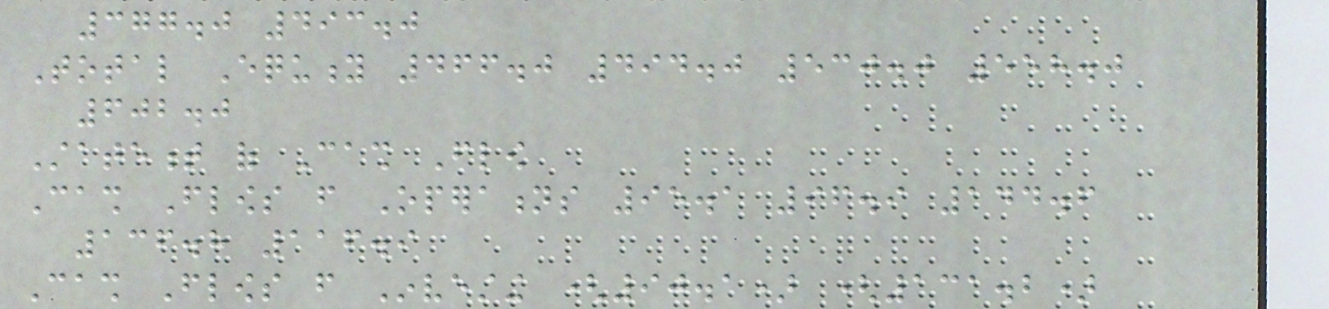377.0 493.0
Total Equity 466.0 494.0 530.0 558.0
602.0
Statement of Cash Flow
Cash Flows from Operations 95.1 96.9 144.6
136.8 116.9
Cash Flows from Investing (90.1) (131.2)
